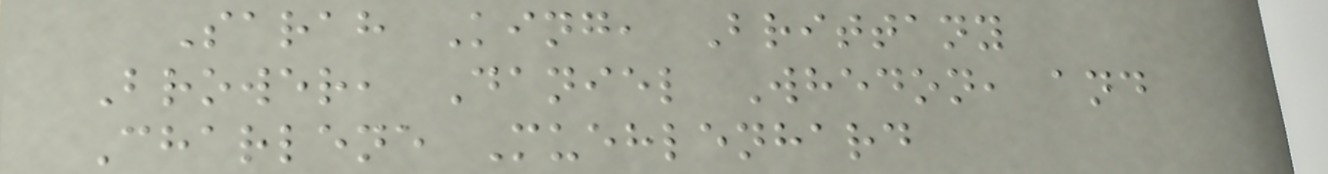Sarah King, Brittany
Brower, Daniel Whedon, and
Charlene Muehlenhard
